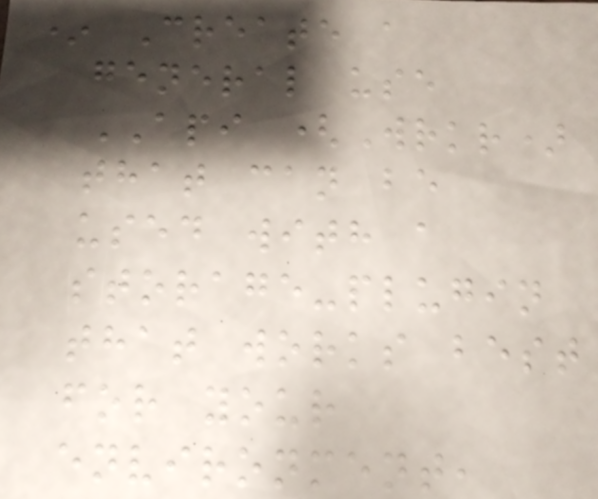* Create a
general use
API (Wrkr)
that can be
used with a
storage-plugin
that works best
for your
environment,
